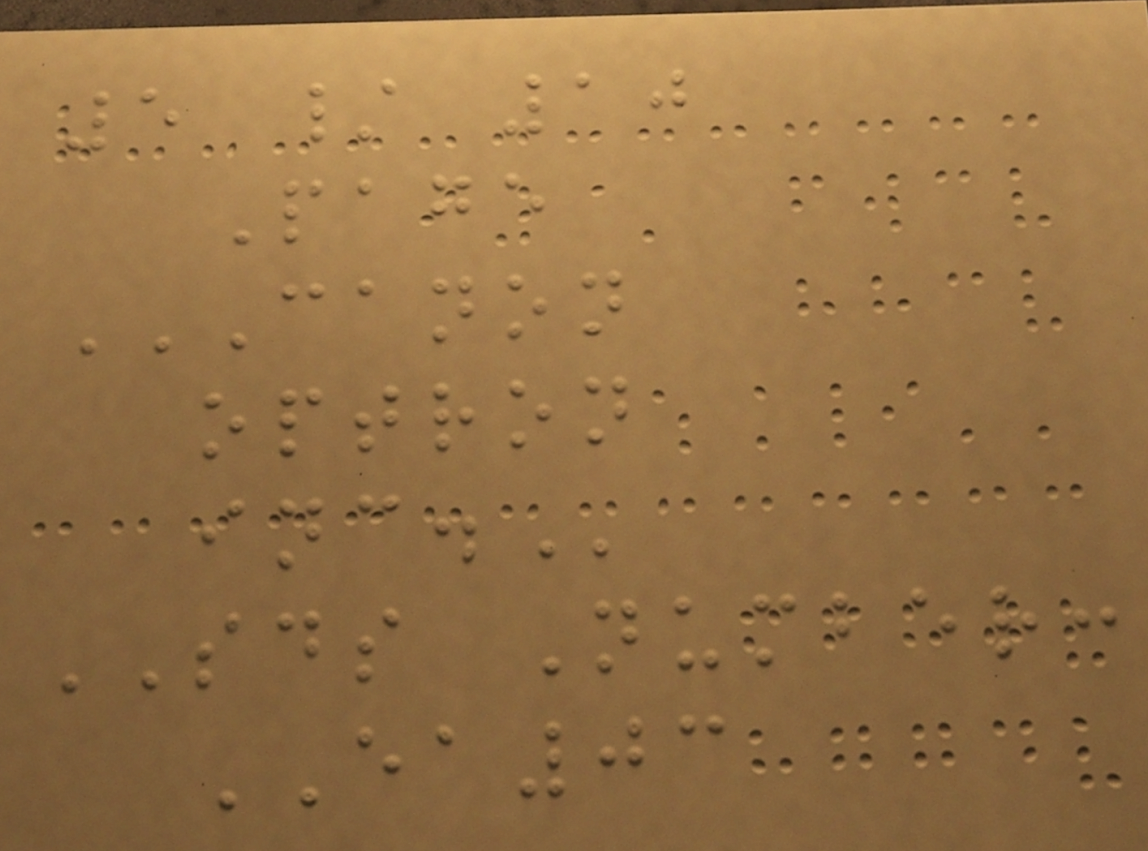5 / 10
Page
CANON
OPTRON
INC.
SDS Number:
EA03
